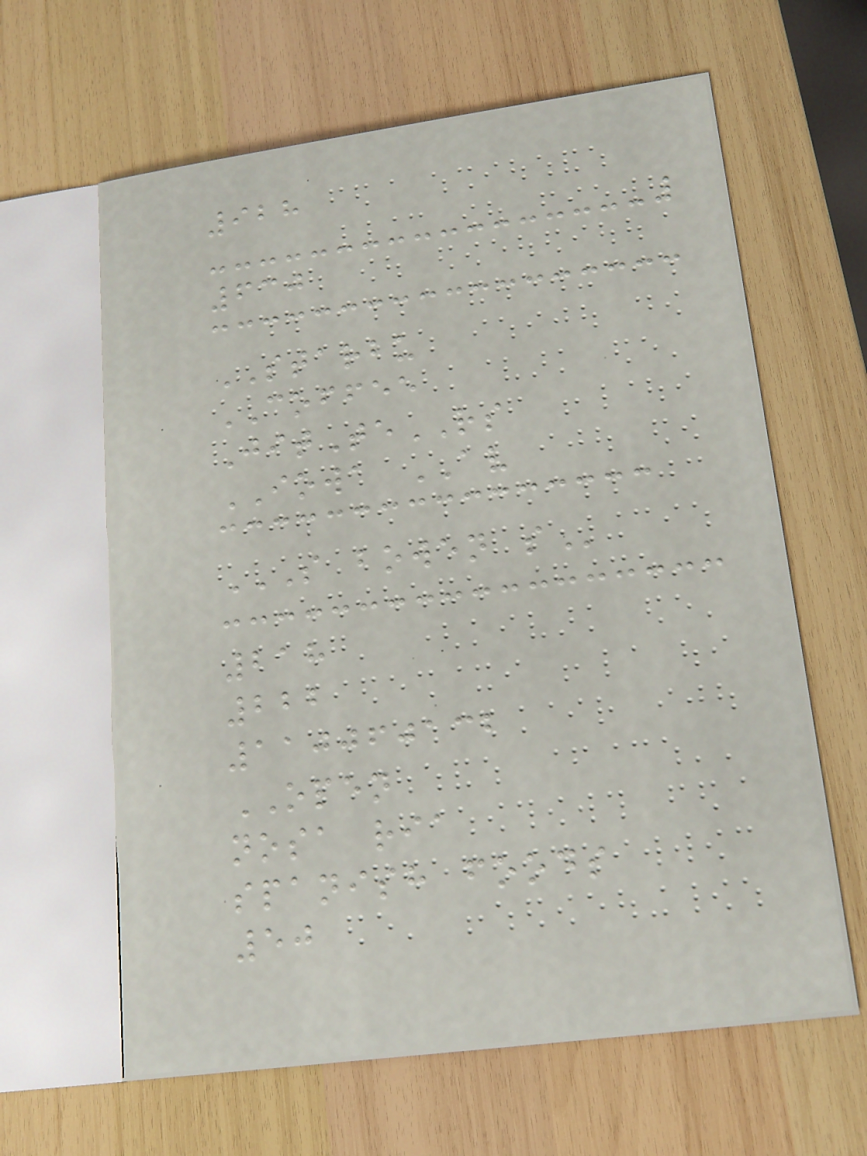928
630
STARBU
COFFEE
JitTeRS
IOWA AV
S BOWEN S
218
222
110060132
OPEN
nosa ria
spanish foods
50
